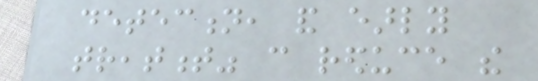detection, and early
treatment" can reduce the
